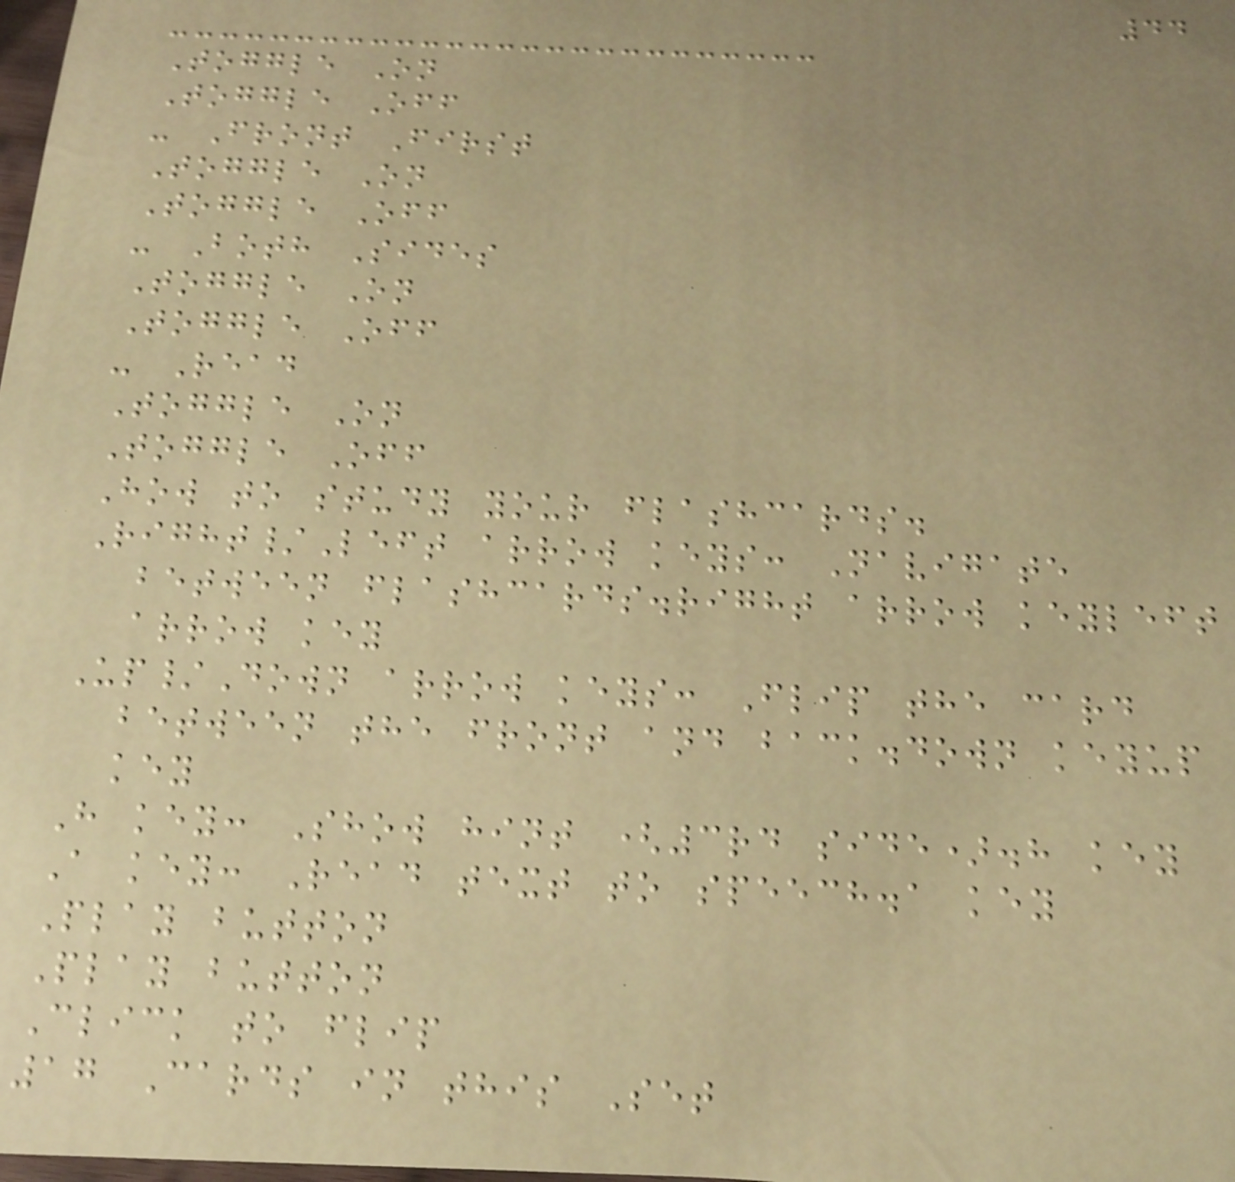44
Toggle On
Toggle Off
- Front First
Toggle On
Toggle Off
- Both Sides
Toggle On
Toggle Off
- Read
Toggle On
Toggle Off
How to study your flashcards.
Right/Left arrow keys: Navigate
between flashcards.right arrow keyleft
arrow key
Up/Down arrow keys: Flip the card
between the front and back.down keyup
key
H key: Show hint (3rd side).h key
A key: Read text to speech.a key
Play button
Play button
Click to flip
17 Cards in this Set
